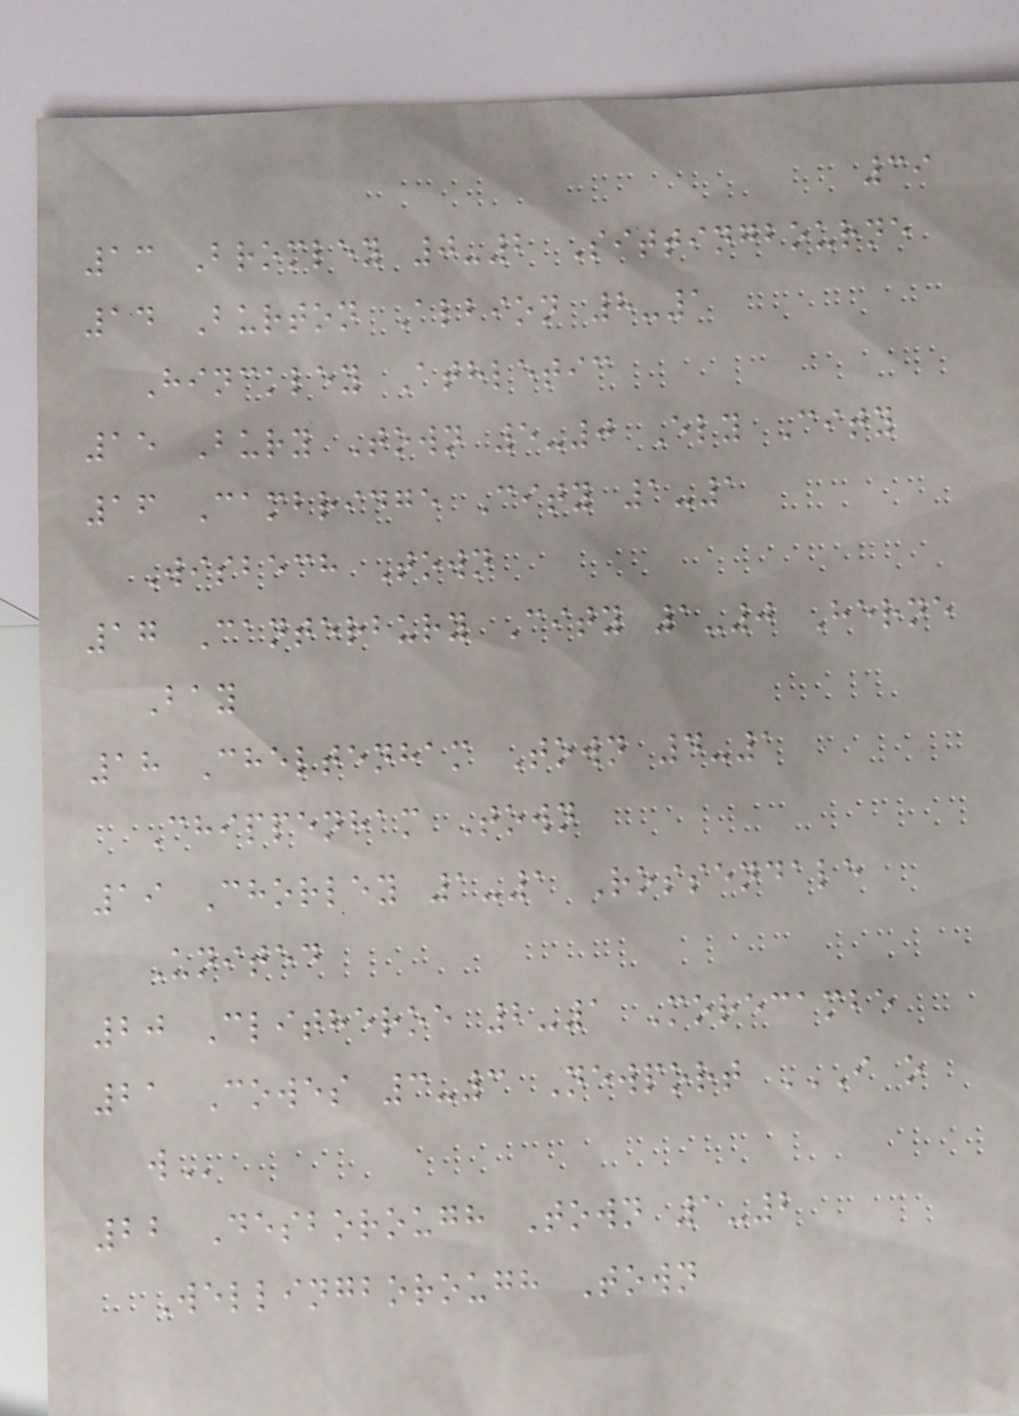39
13 Bromley 0-2 Sittingbourne
14 Burton Albion 8-1
Hinckley Athletic
15 Bury Town 5-0 Ely City
16 Cambridge City 1-1
Wisbech Town
17 Canterbury City 1-0 Herne
Bay
18 Cheltenham Town 4-1
Chippenham Town
19 Chorley 1-1 Rossendale
United
20 Clitheroe 2-1 Morecambe
21 Cowes 3-3 Newport I O
W
22 Desborough Town 1-2
Wellingborough Town
